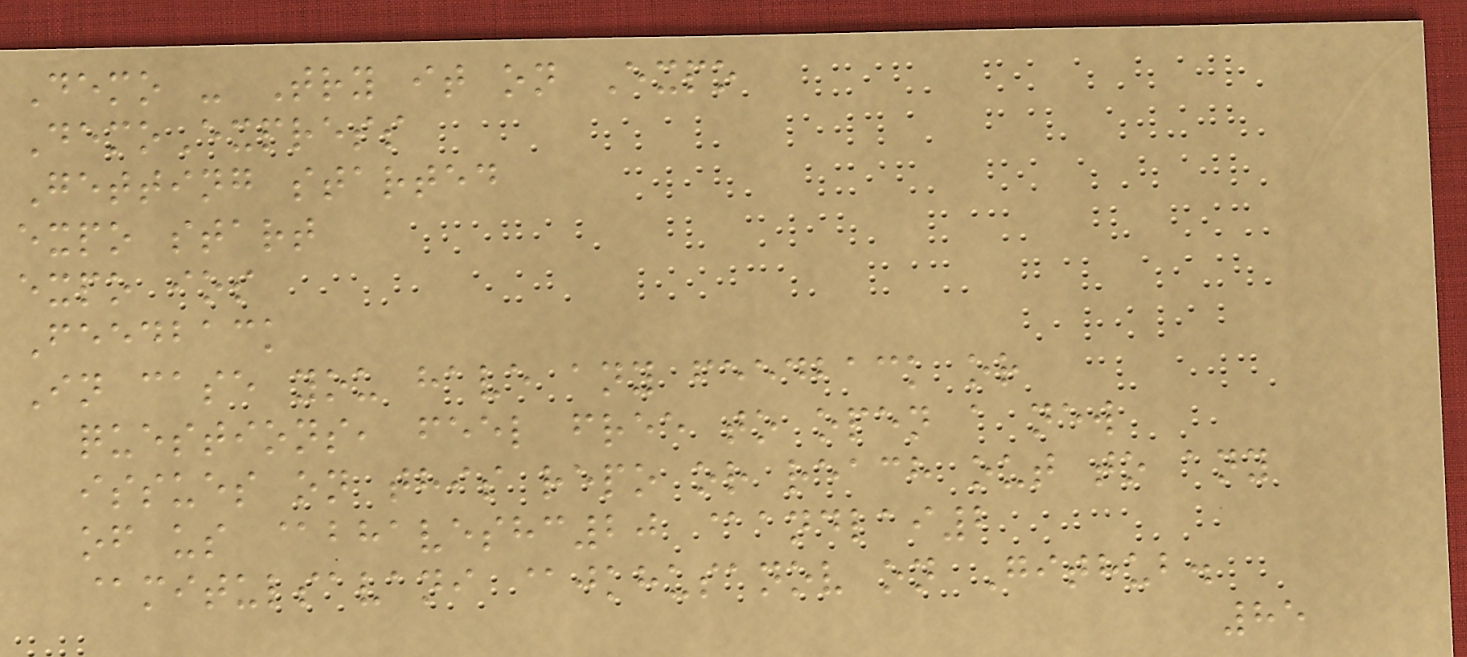Demo - Try it on Expo
DemoExpress
Getting started
expo start
expo ios
Feedback
In case you have any feedback or
questions, feel free to open a new
issues on this repo or reach out to any
of us @bhaveshc20 @andlai2
@mitulsavani @jkhusanov on Github.
85
